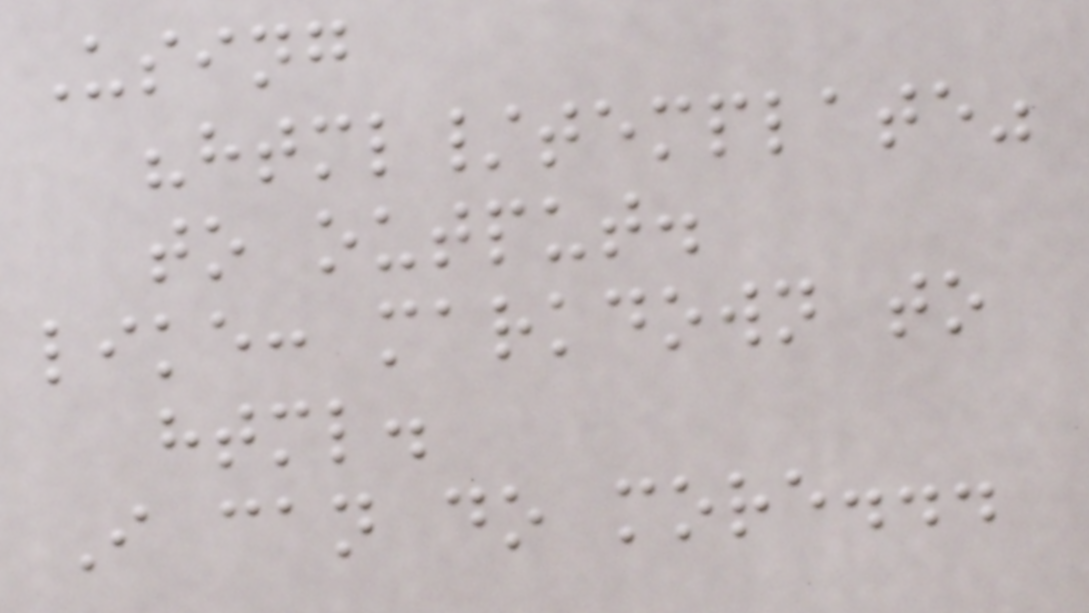Using
"html/template"
to output.
like: markdown to
html.
I can do more...
